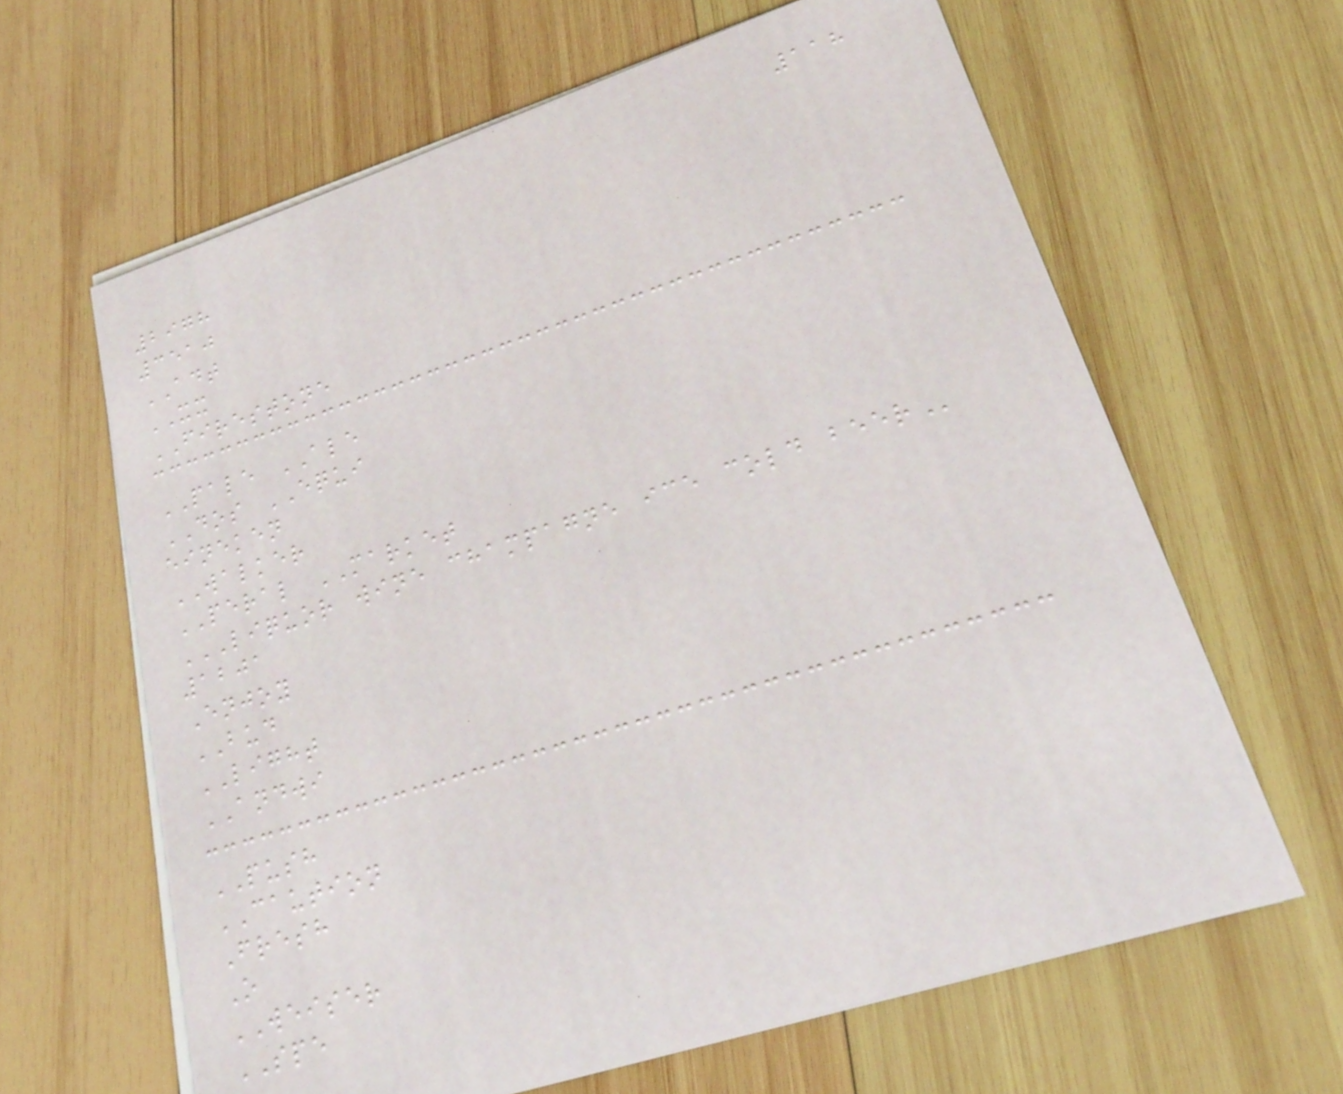118
2978
3510
ADT
XX
FIRESTONE
PALE ALE
DOS EQUI
eineken
WALKER
PERAL MARKET
LIQUOR WINE CHAMPAGNE ICE COLD BEER
1201
Enjoy
BUD
LIGHT
ANDWI
PUSH
CAUTION
Fresh
O
WEISER
SPE
